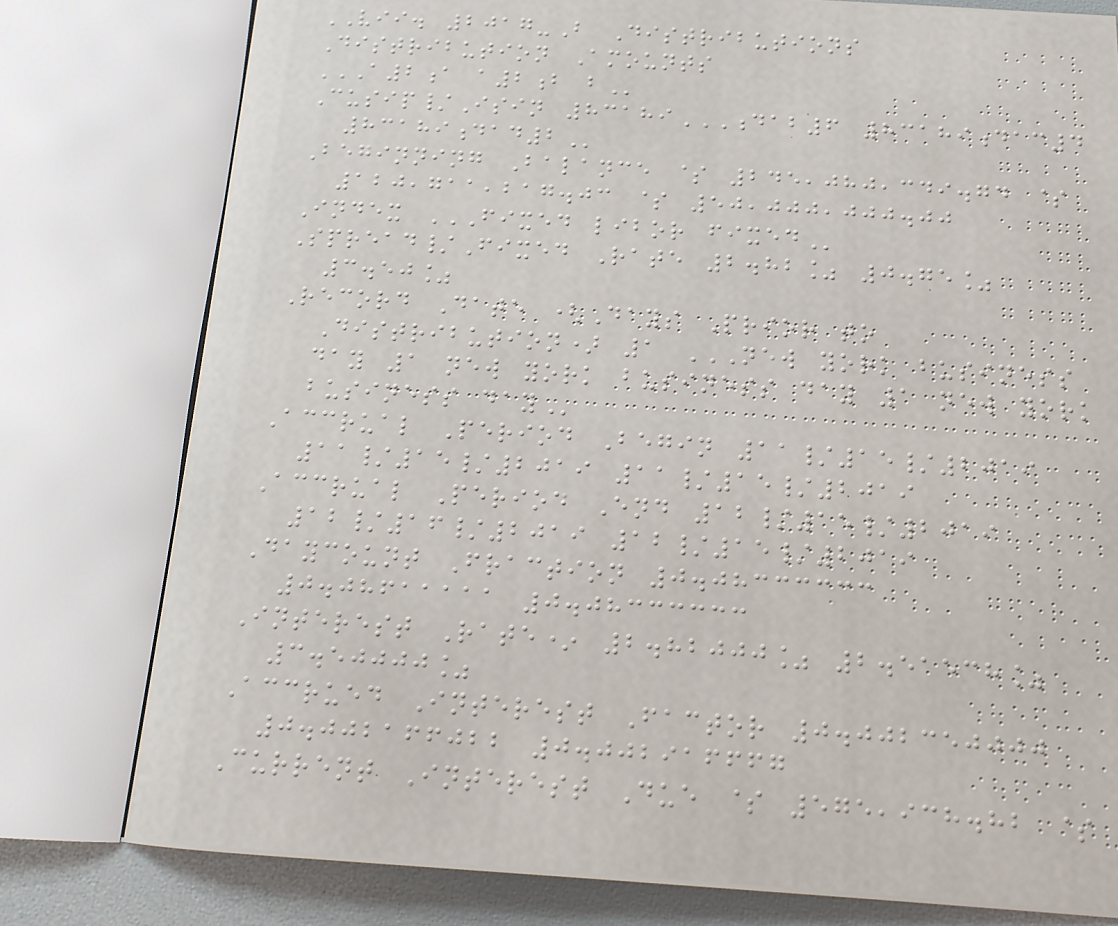VII. 2017-B Distributions
Distribution Amounts
A2A A2B B
Cusip/Isin 83189DAB6 83189DAC4
83189DAD2
Beginning Balance $ 245,080,349.74 $
120,711,217.03 $ 50,000,000.00
Index FIXED LIBOR FIXED
Spread/Fixed Rate 2.82% 0.75%
3.50%
Record Date (Days Prior to
Distribution) 1 NEW YORK BUSINESS
DAY 1 NEW YORK BUSINESS DAY 1 NEW YORK
BUSINESS DAY
Accrual Period Begin 11/15/2019
11/15/2019 11/15/2019
Accrual Period End 12/15/2019
12/16/2019 12/15/2019
Daycount Fraction 0.08333333
0.08611111 0.08333333
Interest Rate* 2.82000% 2.51538%
3.50000%
Accrued Interest Factor 0.002350000
0.002166022 0.002916667
Current Interest Due $ 575,938.82 $
